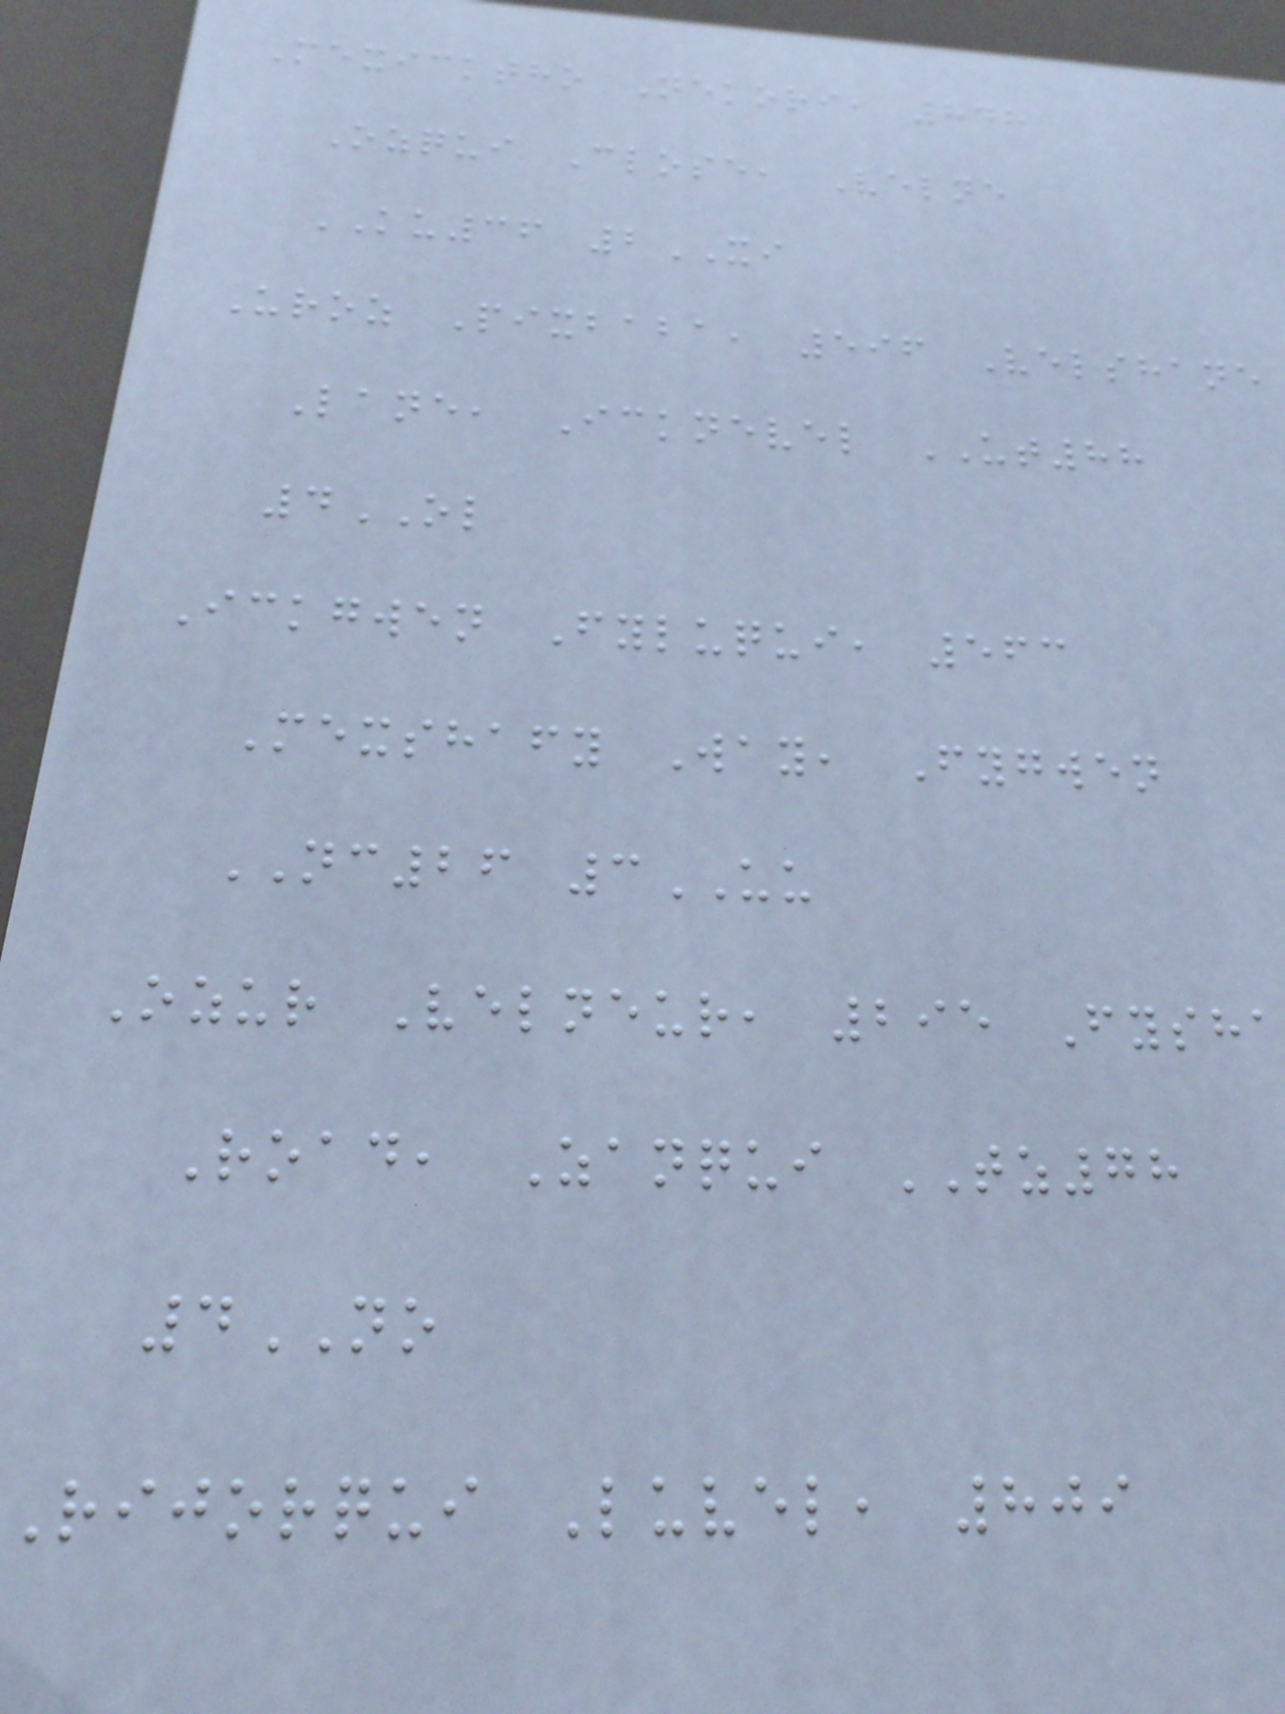Mexicktho Nekori, 848
Ozqui Close, Velne
KU36 2XI
Uroz Pixbaba, 596 Velshane
Lane, Icknevel UT88
4OL
Ickgwen Fyluqui, 563
Mexshafy Way, Fygwen
NC26 3UU
Ozur Velneur, 295 Fysha
Road, Zanqui TZ78
4NO
rijorqui Luvel, 809
